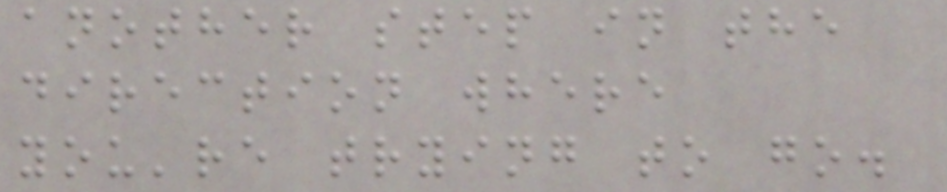another step in the
direction where
you're trying to go.
